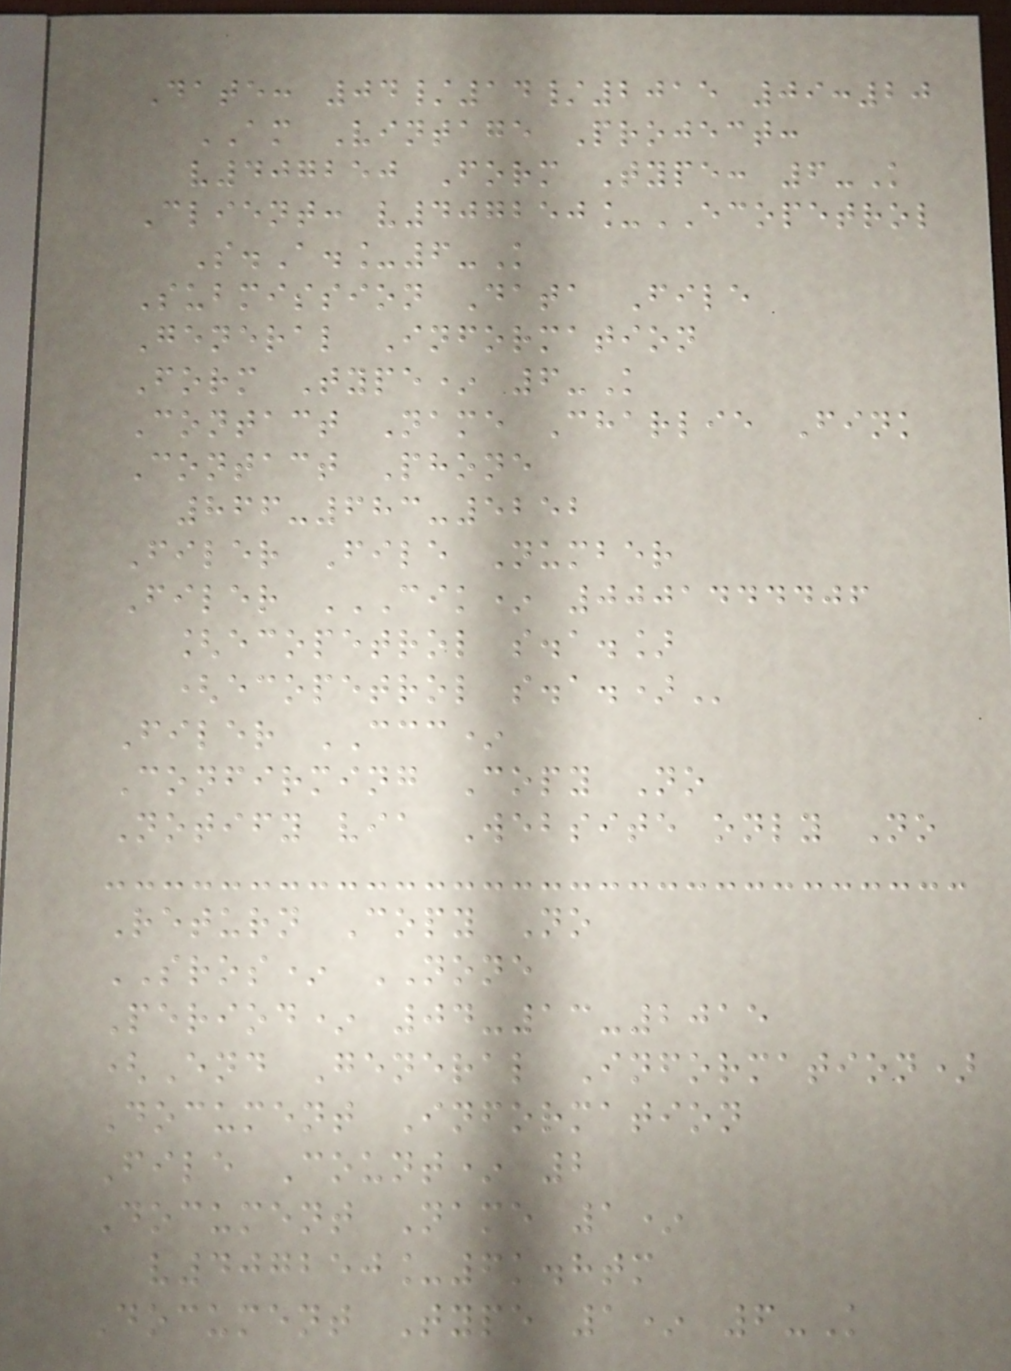Date: 04/14/2015 09:20
AM Vintage Project:
v407250 Form Type: 6-K
Client: v407250_ECOPETROL
S.A._6-K
Submission Data File
General Information
Form Type* 6-K
Contact Name Charlie Fink
Contact Phone
866-683-5252
Filer File Number
Filer CIK* 0001444406
[ECOPETROL S.A.]
(ECOPETROL S.A.)
Filer CCC*
Confirming Copy No
Notify via Website only No
Return Copy No
SROS* NONE
Period* 04-13-2015
(End General Information)
Document Information
File Count* 2
Document Name 1*
v407250_6k.htm
Document Type 1* 6-K
